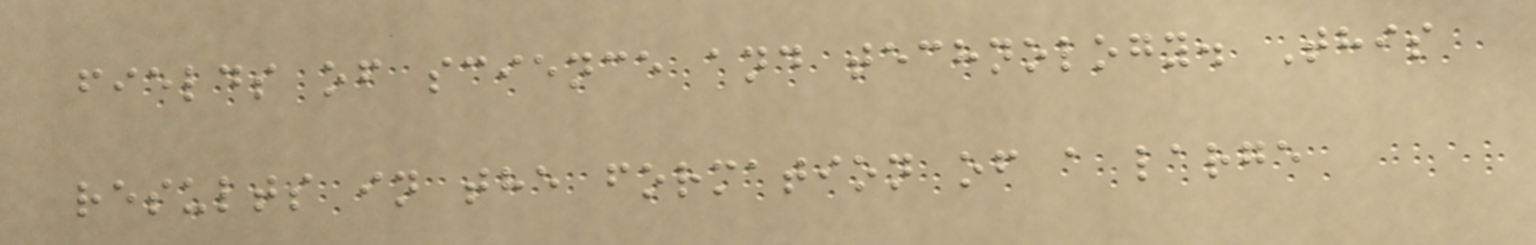fields of science and technology. This
results in the formation of a large
